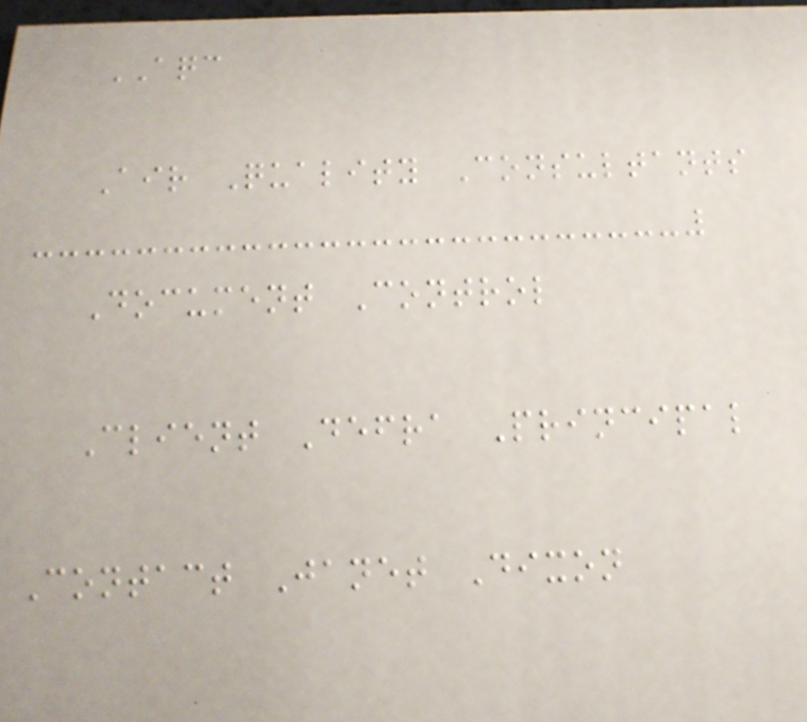AQC
Air Quality Consultants
Document Control
Client Defra Principal
Contact Janet Dixon
